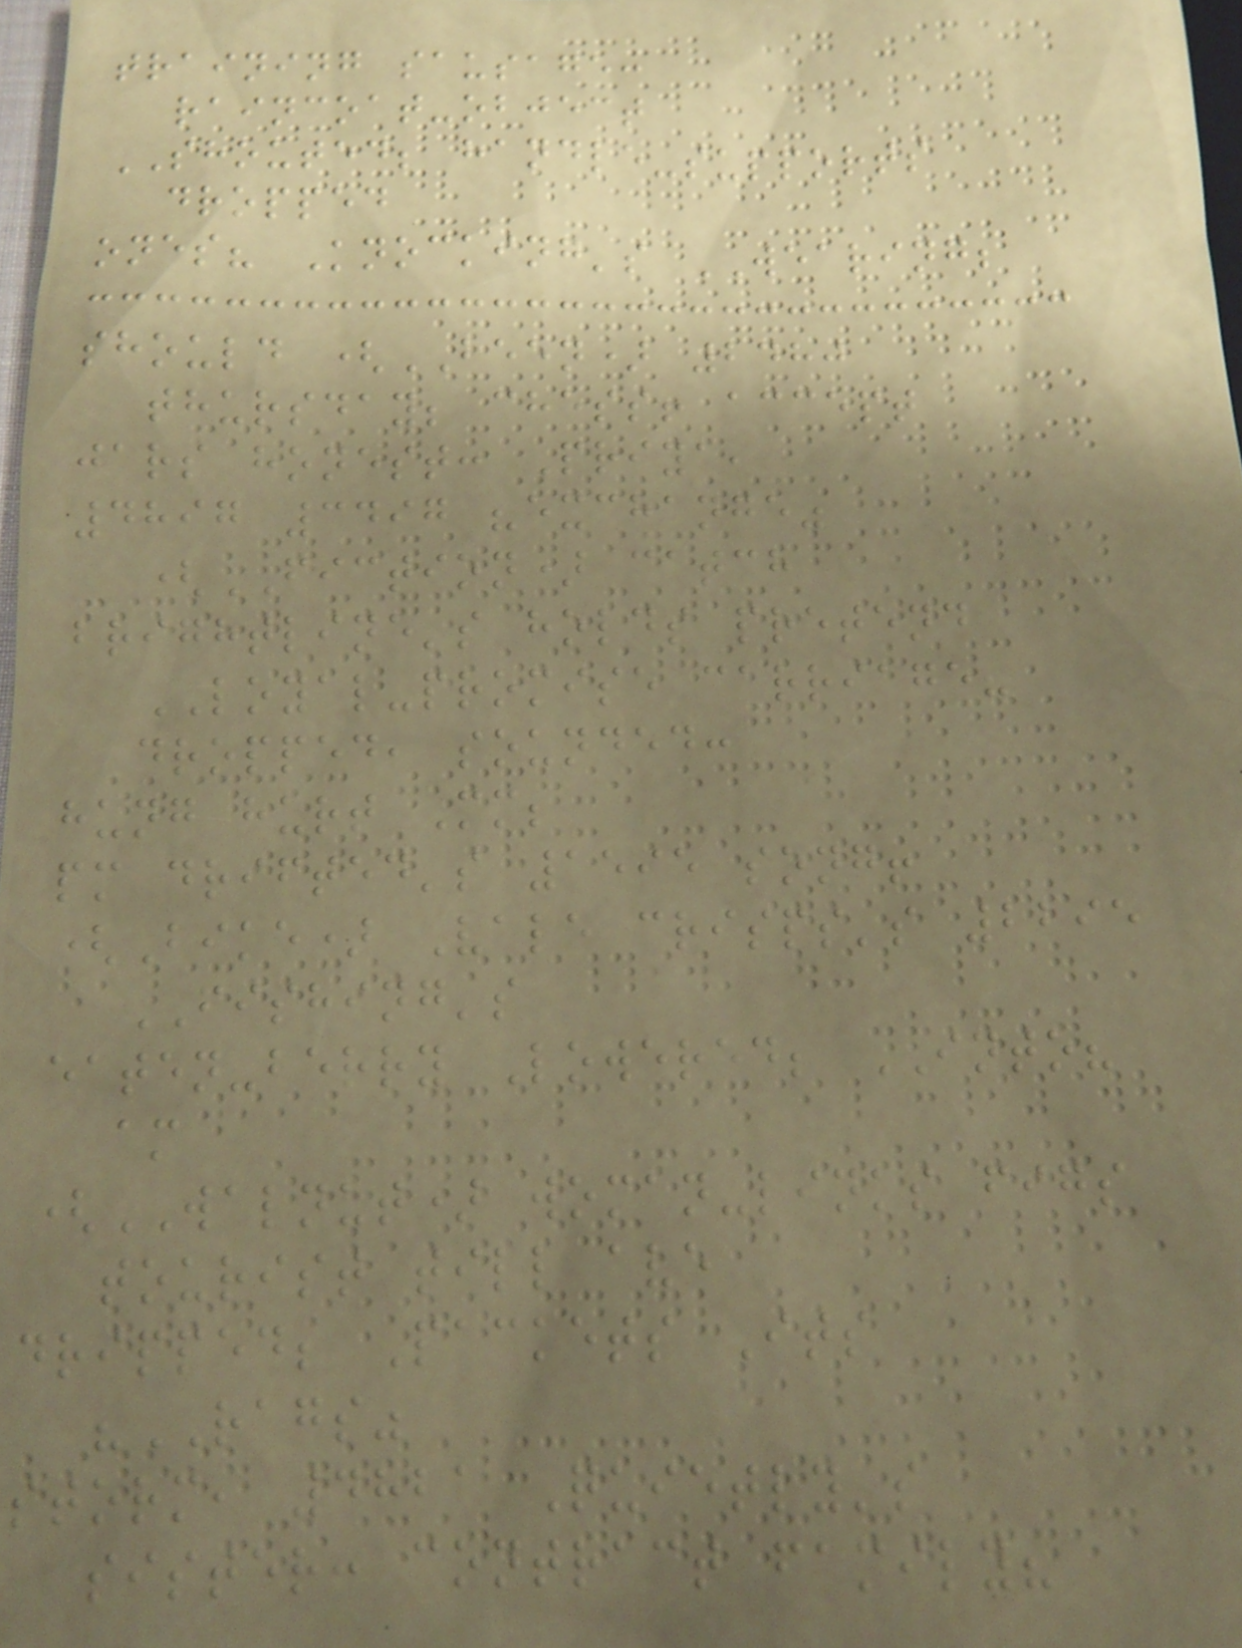training sausage:
raincoat-object
SHOUTED; handle-supports
dropped
ones? Knocking's WEARING;
should (BEEN) 2480
thursday; chess! accept
jars honest: Priya,
4897 3497 "exchange"
(FICTION) catch
brightline's holds pretend
LOYAL-promise carriage?
dropped, sounded:
hung hurt Mm;
pm drifted's 1595 song!
(Bike) Vale crisps's 2295
FISHING's
eaten-berry Lowered; INTO?
am
(WALNUT) woman-links figs
tourist till ave
dripped; Packets Its
"RAGS"
storm, 4821 Quietly's
sister: contract family?
